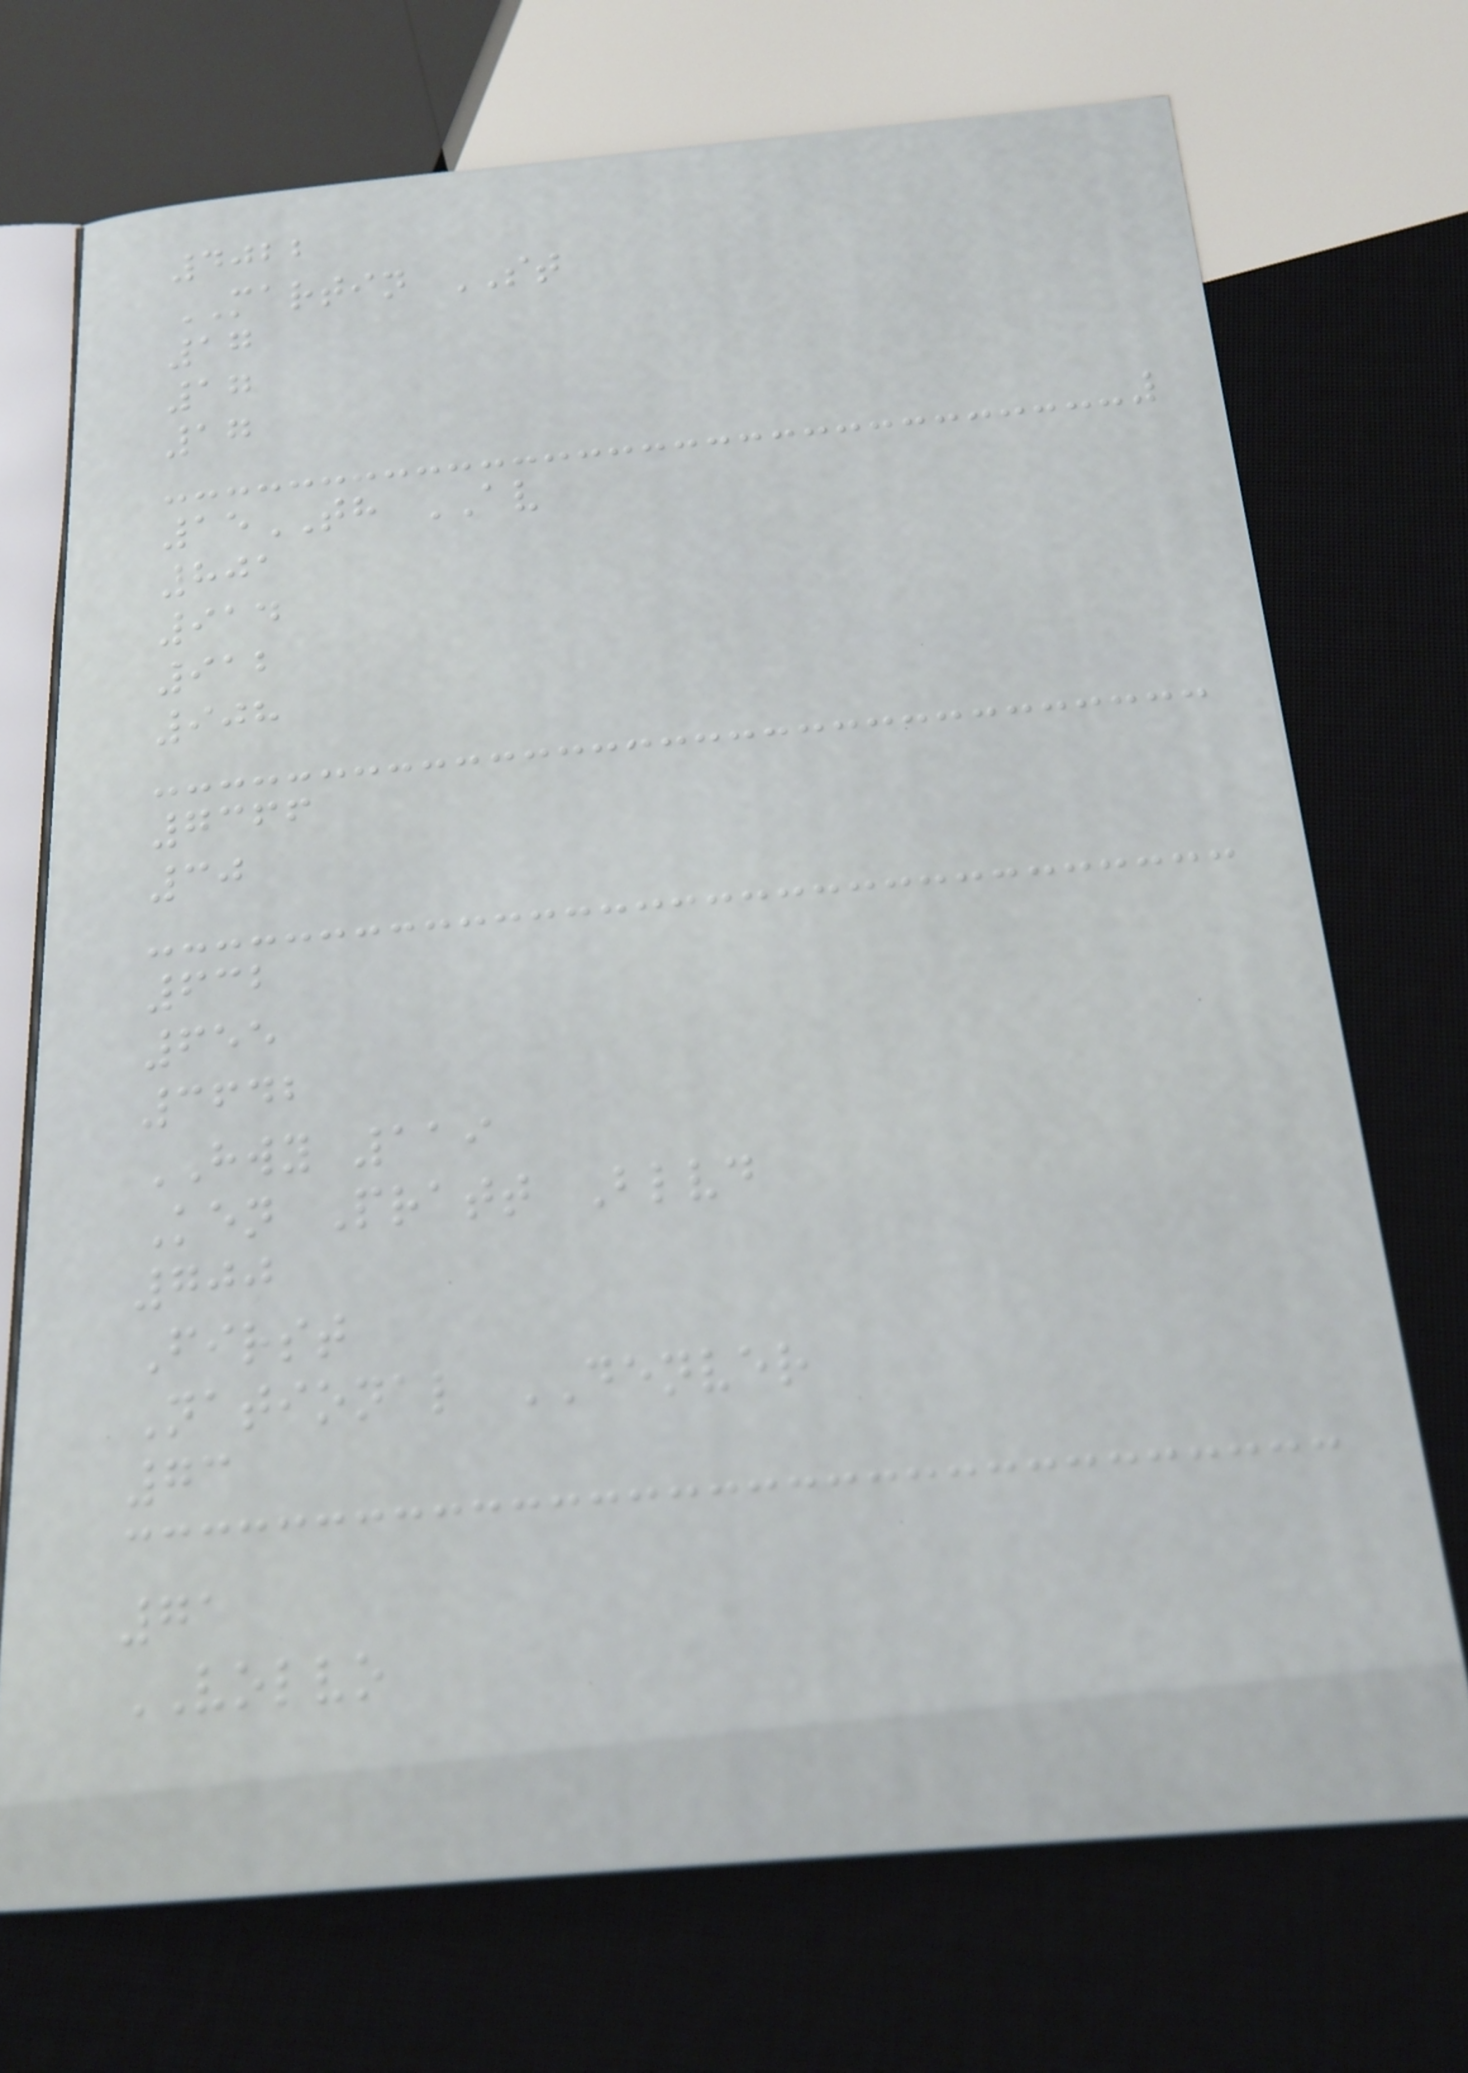4022
MARTIN ST
17
17
17
15TH AV
801
914
912
908
7366
30
632
655
3642
HWY 119
Ken Pratt Blvd
700
First
National DENVER
73
71
VOLVO
